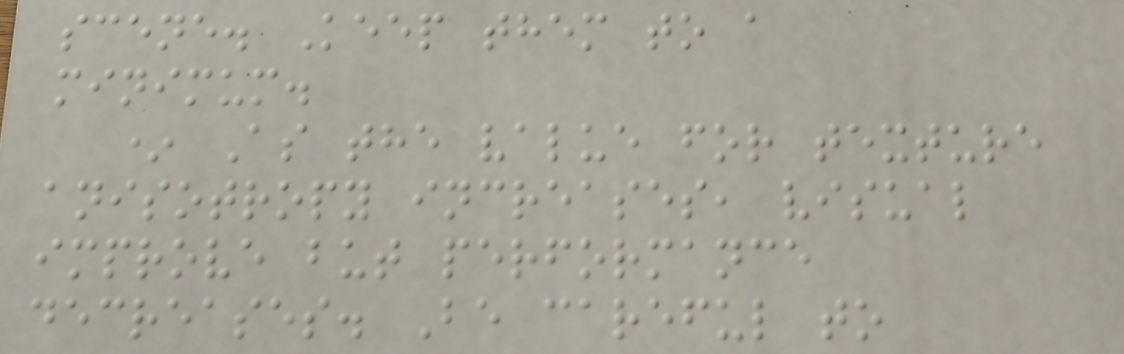scene. Keep them to a
minimum.
* As the value for texture
anisotropy increases, visual
improve but performance
decreases. Be careful to
